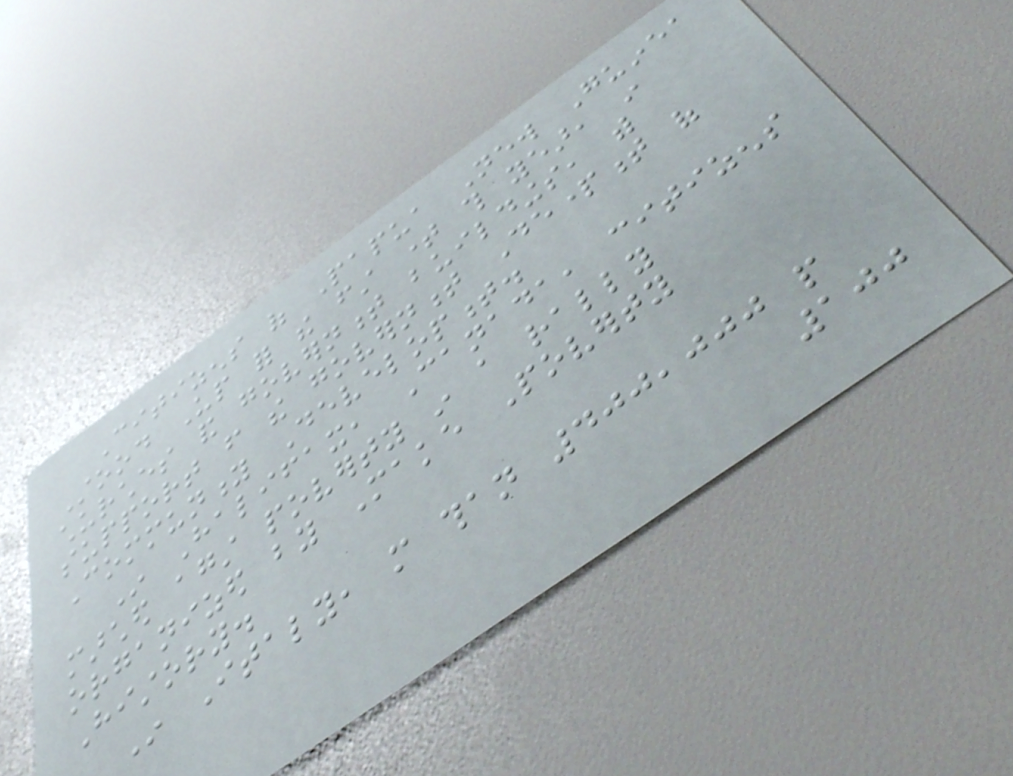Citizens of Papua New Guinea
Stood Up for the first time this year, in
churches and government buildings, with
support from the government Department of
Community Development.
In Halifax, Canada, citizens
marched against poverty in a rally
organized by Make Poverty
History.
In Italy, more than 400,000 people
100
